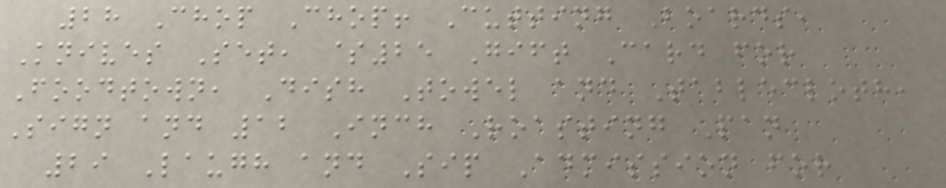28 Chop Chop! Cutting Boards,
Knives Set, $25 Gift Card for
Foodtown, Dish Towel and Tablecloth,
Sign and 12 Inch Roasting Pan
29 Laugh and Sip Admission for
